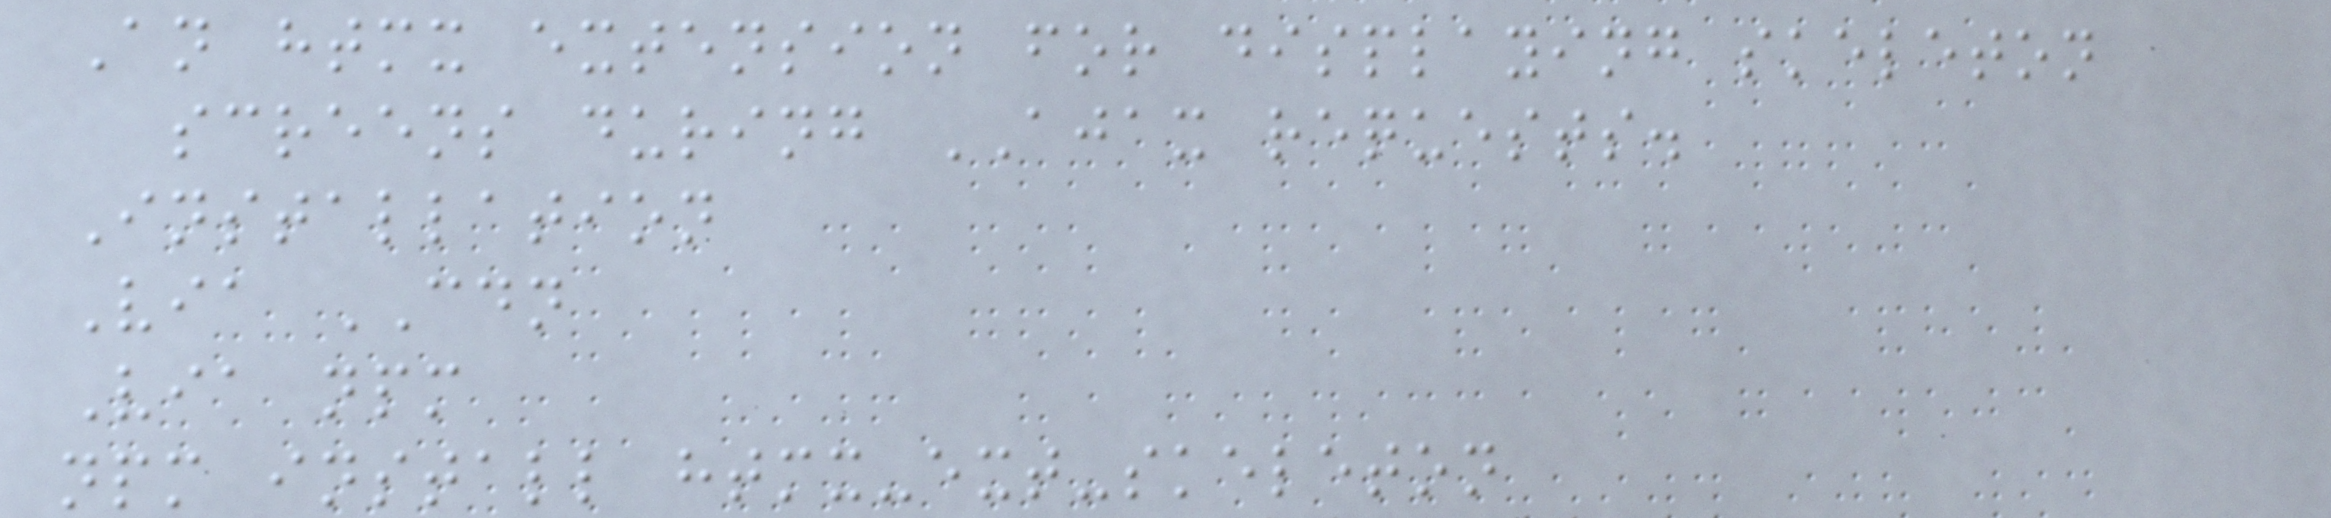An htmx extension for displaying skeleton
screens during AJAX requests.
Installation
Via CDN
Via npm
npm install htmx-ext-skeleton
